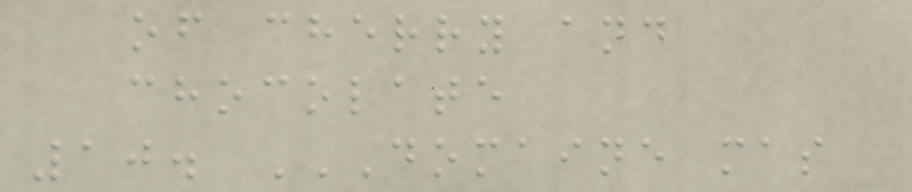of cherry and
chocolate
10. DOMAINE MAS
